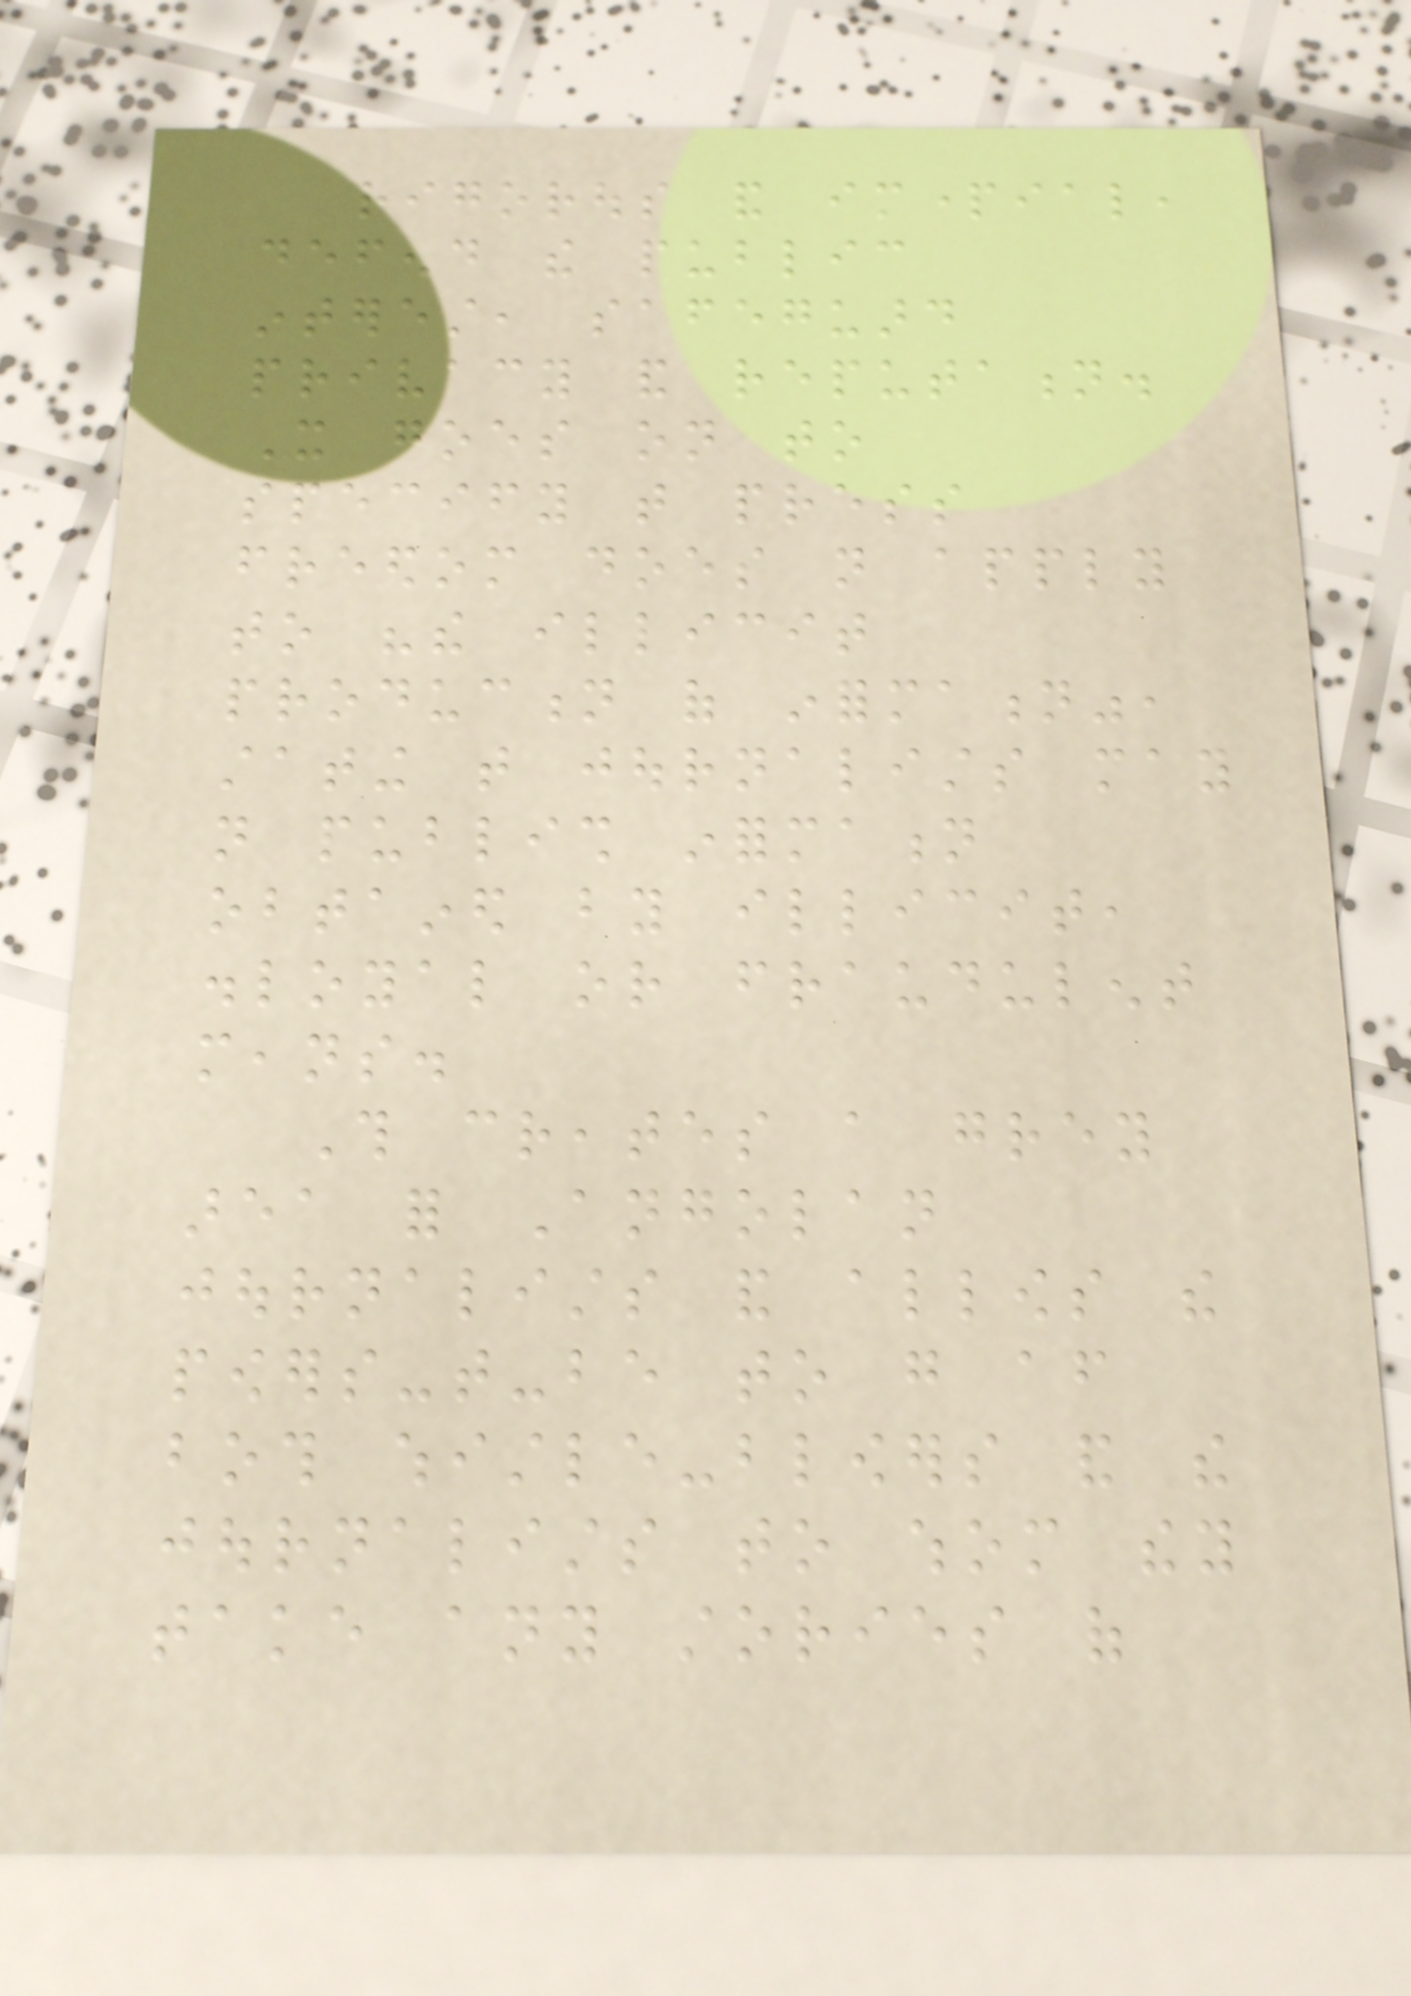rigorous and impartial,
defend the public
interest, safeguard
privacy and reputation.
It goes on to
specify that press
freedom does not apply
to "the illicit
production of information",
stating that journalists may
not publish information
obtained by illicit,
disloyal or fraudulent
means.
This creates a grey
area for Angolan
journalists and allows the
powers-that-be to go after
both whistle-blowers and the
journalists to whom they
take any stories of
